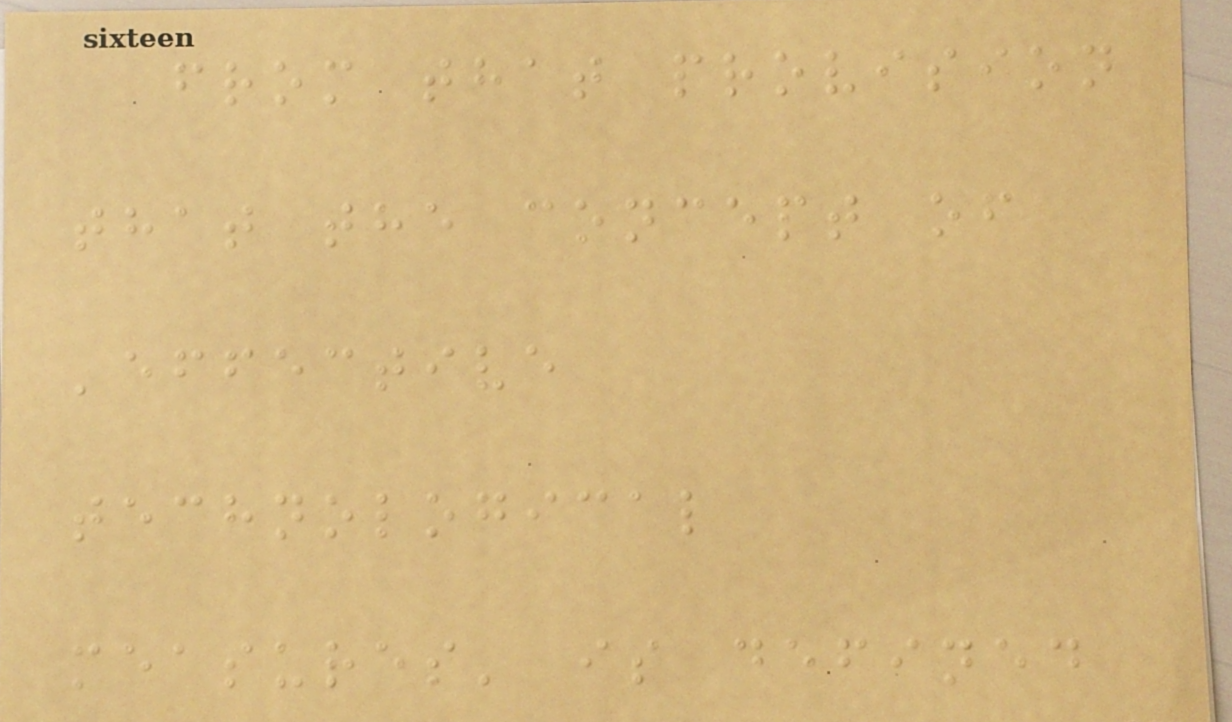from that provision
that the concept of
'effective
technological
measures' is defined
